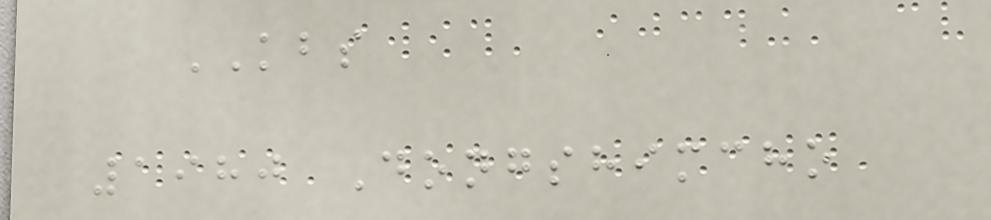KBS
1980 Dongshimcho
